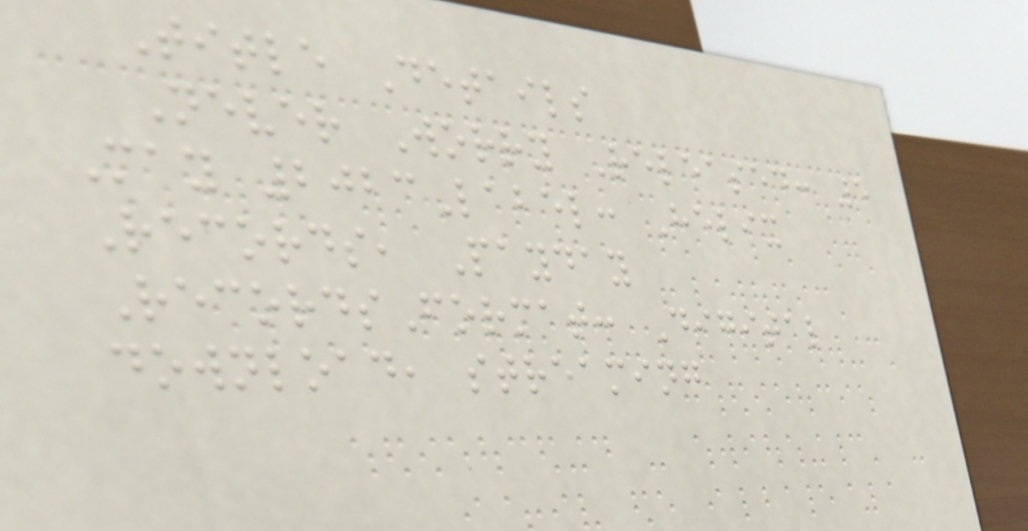Title Details
Never Worry Released: 5
May 2023Label: Helix
Records, Payday
RecordsFormat: Digital
download, streaming
